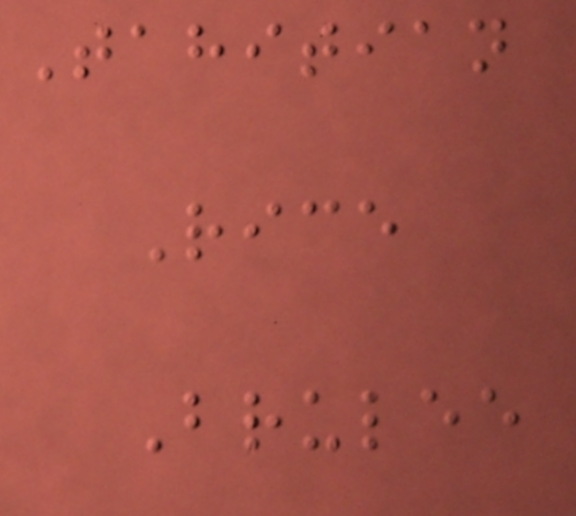Tahitian
Rice
Brulee
